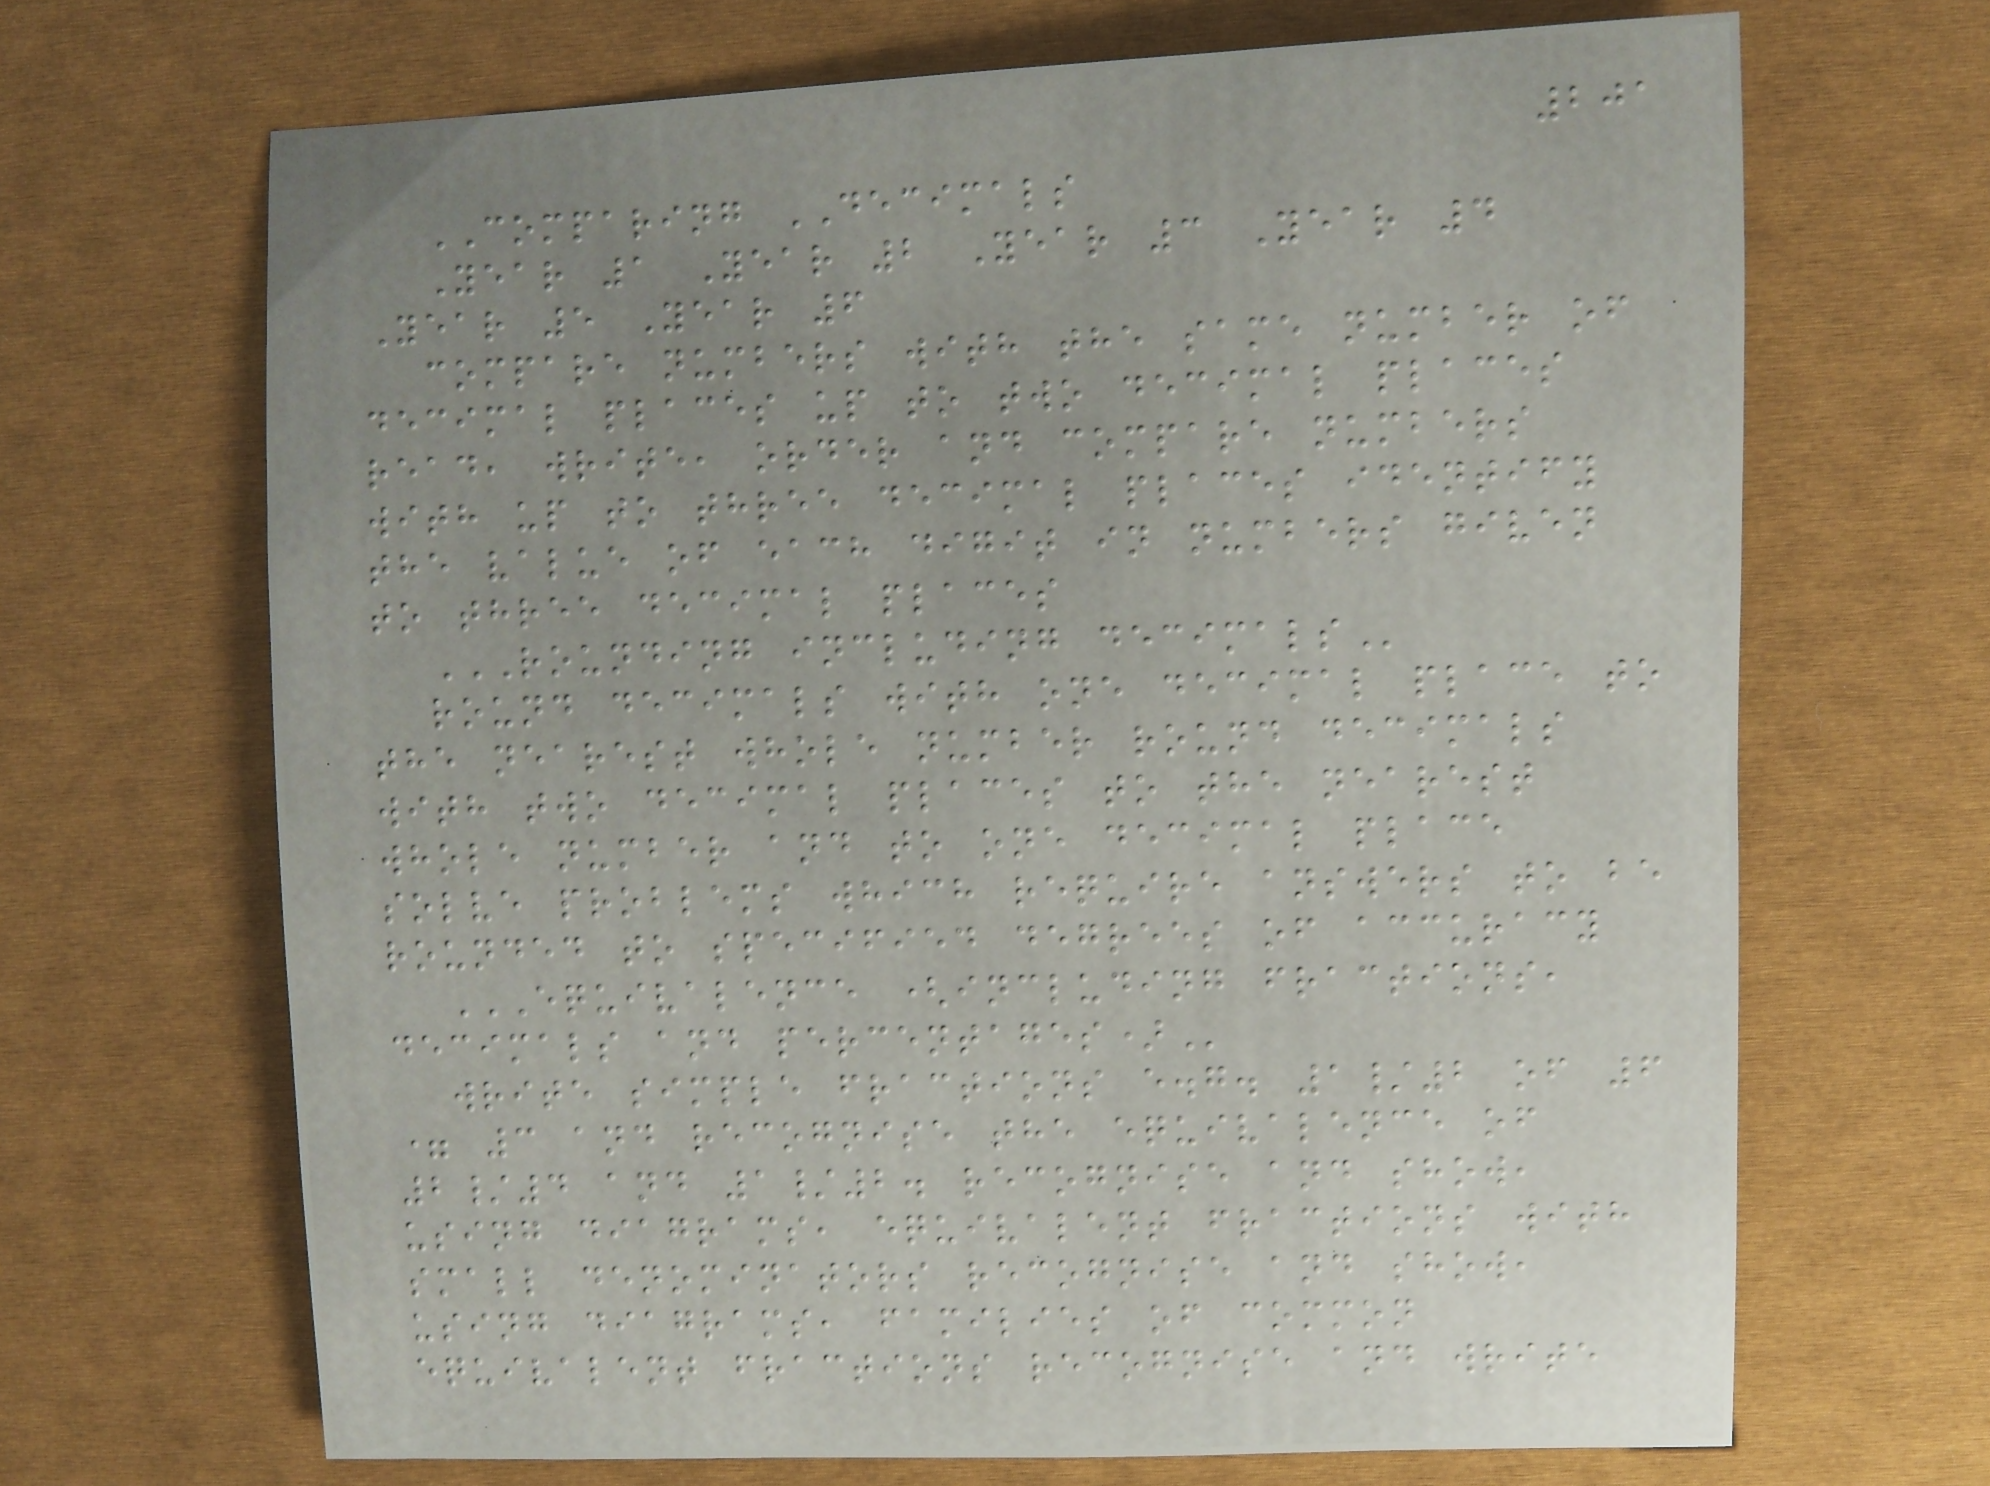201
COMPARING DECIMALS
Year 1 Year 2 Year 3 Year 4
Year 5 Year 6
compare numbers with the same number of
decimal places up to two decimal places
read, write, order and compare numbers
with up to three decimal places identify
the value of each digit in numbers given
to three decimal places
ROUNDING INCLUDING DECIMALS
round decimals with one decimal place to
the nearest whole number round decimals
with two decimal places to the nearest
whole number and to one decimal place
solve problems which require answers to be
rounded to specified degrees of accuracy
EQUIVALENCE (INCLUDING FRACTIONS,
DECIMALS AND PERCENTAGES)
write simple fractions e.g. 1/2 of 6
= 3 and recognise the equivalence of
2/4 and 1/2. recognise and show,
using diagrams, equivalent fractions with
small denominators recognise and show,
using diagrams, families of common
equivalent fractions recognise and write
